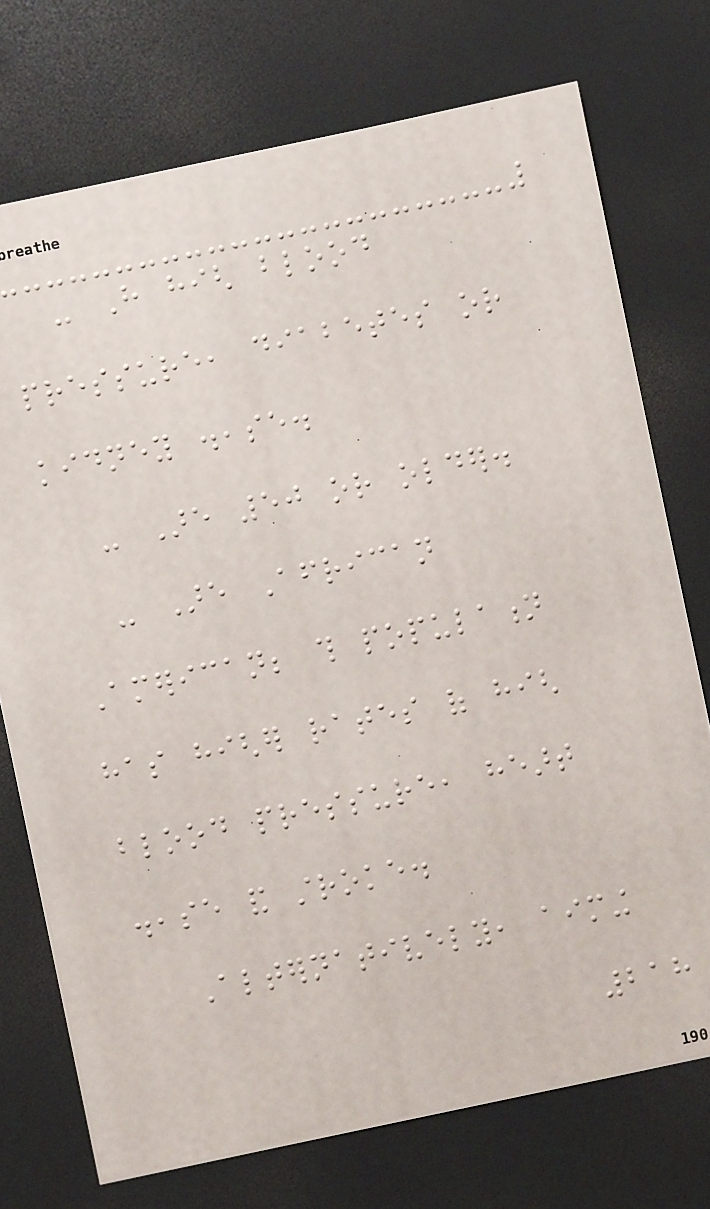- Have high blood
pressure, diabetes or
kidney disease.
- Are 50 or older.
- Are African
American; this population
has higher rates of high
blood pressure, heart
disease and stroke.
Alternatively, aiming
218
